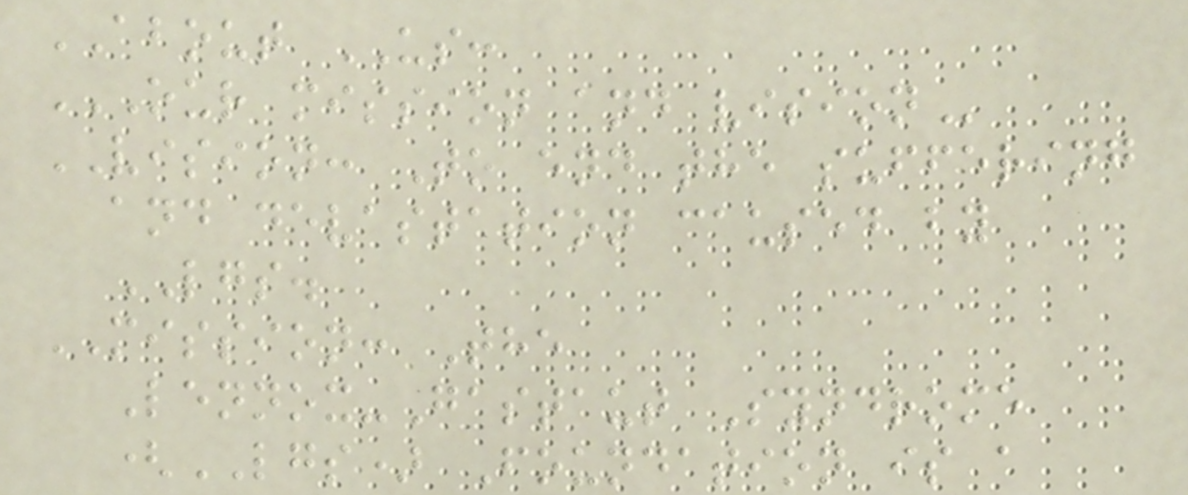ABOUT US:
OUR MISSION AND VISION
VISION: To end the suffering
and devastation caused by
LGS.
MISSION: The
Lennox-Gastaut Syndrome
(LGS) Foundation is a
